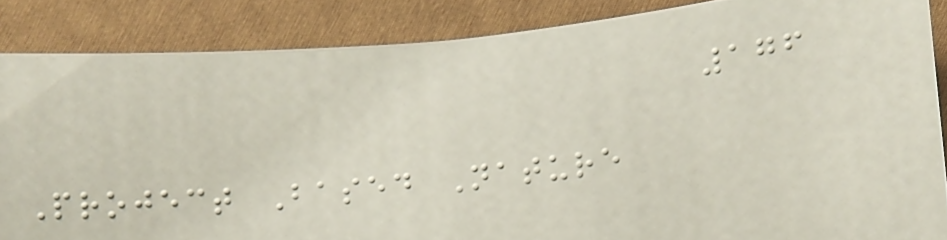176
Project Based Nature
